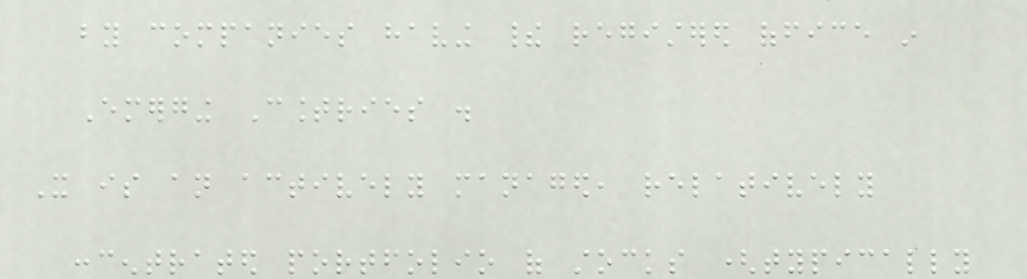by companies having their registered office in
Emerging Countries .
It is an actively managed, relatively
concentrated portfolio of stocks (typically
